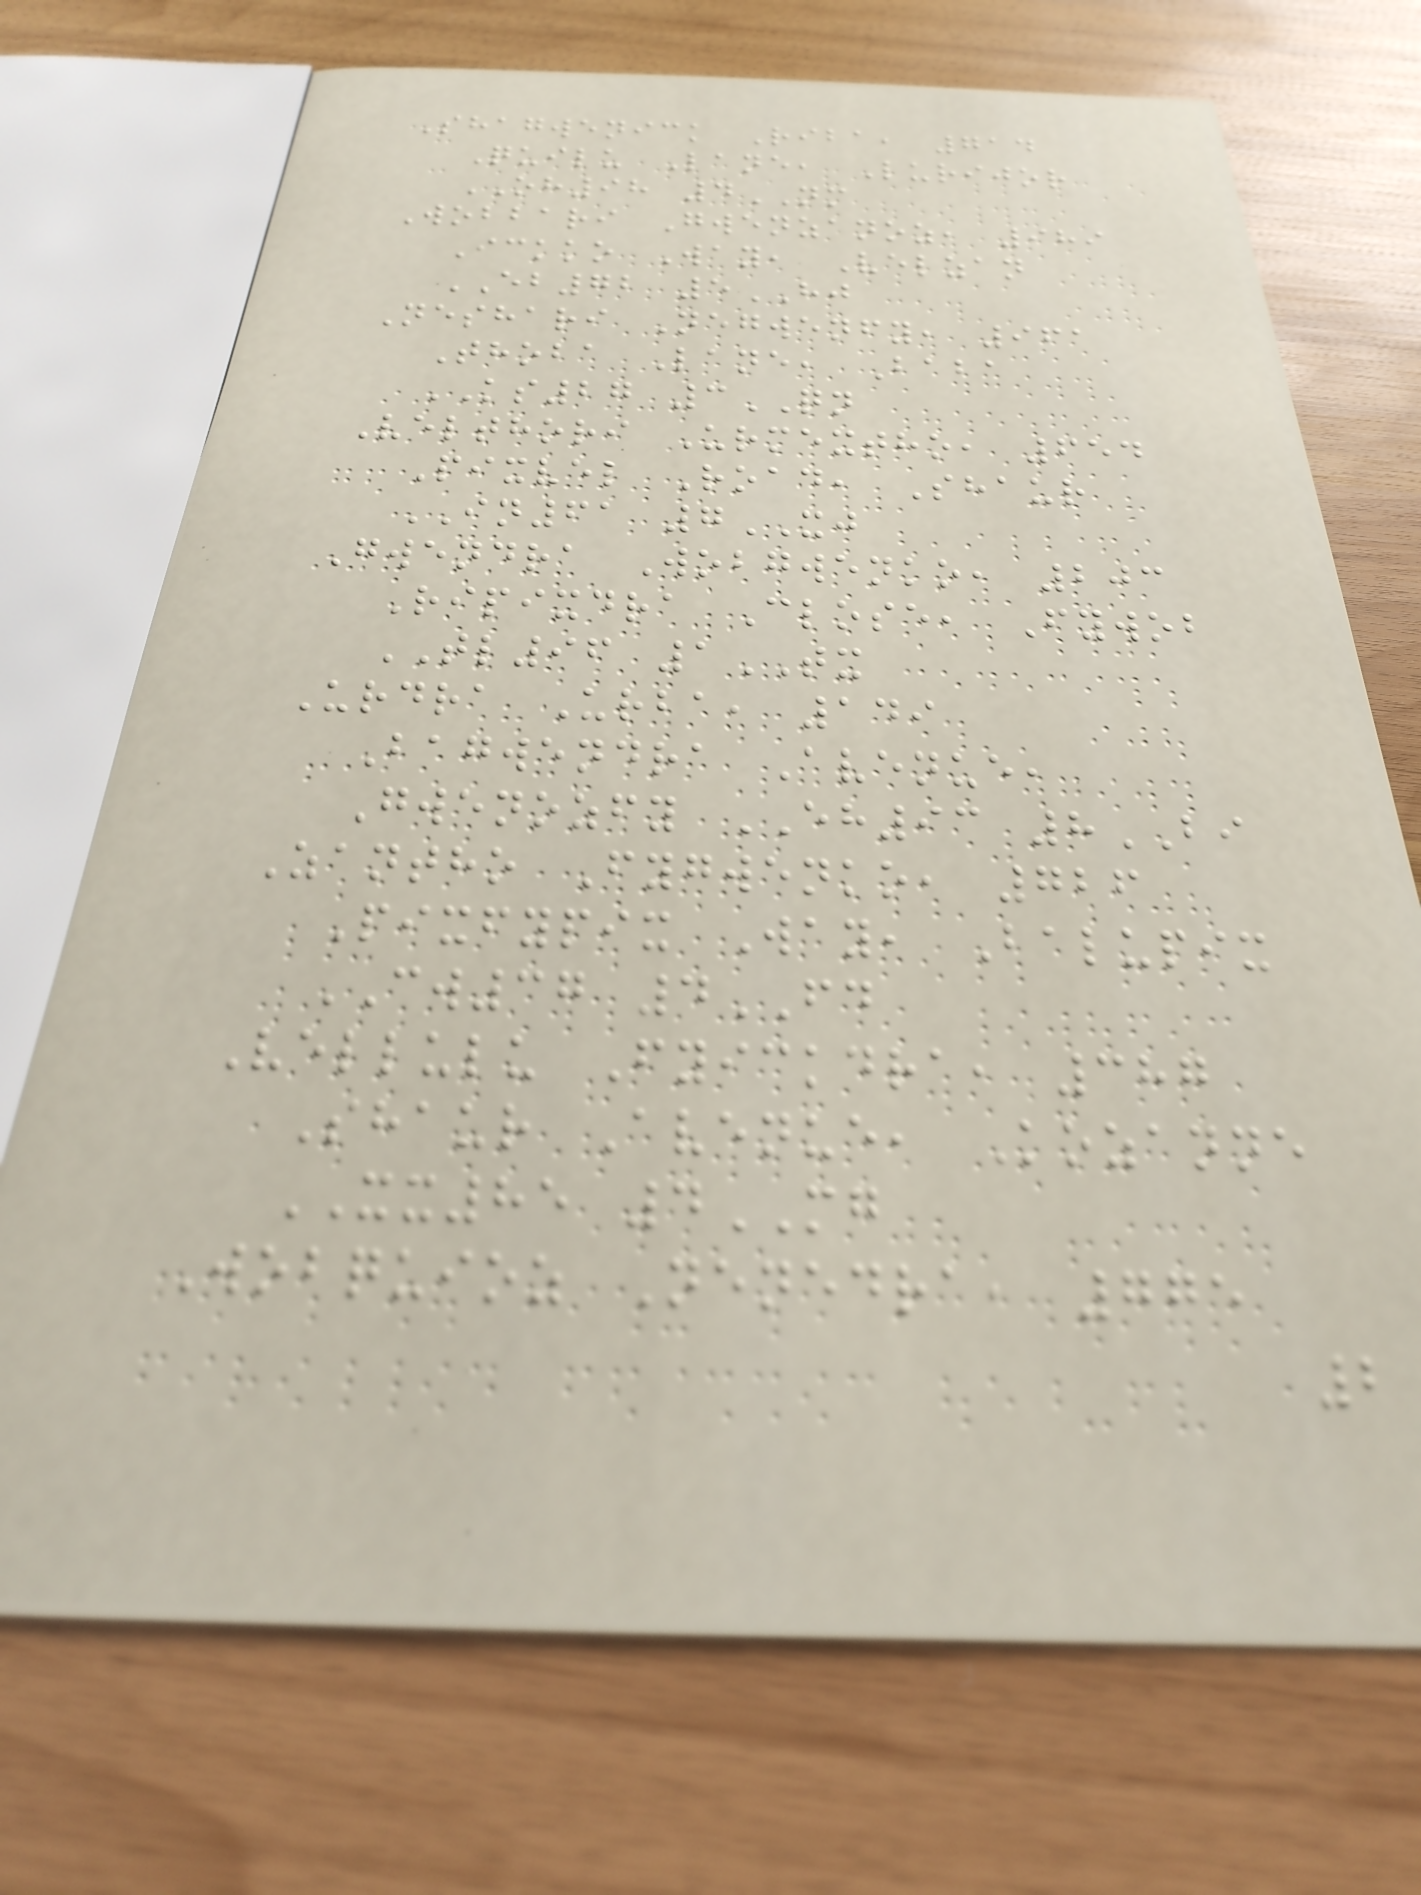Shagwenick Riba, 714
Quilu Lane, Lurijor
OH98 4NM
Wobbari Gwenzanoz, 989
Ickko Way, Velzan
EB72 5HJ
Neshari Negwenfy, 961
Thoba Lane, Baba
KS27 3QN
Velthori Urmextho, 654
Pixvel Road, Shaur
IN61 7XJ
Gwendra Wobgwenko, 203
Ripixdra Close, Fywob
TL96 1TX
Urdra Urba, 149
Bagwendra Avenue,
Gwenozfy EH93 8BI
Zantho Fygwenko, 726
Pixfypix Way, Balupix
CW37 4FD
Vellulu Fyickdra, 387
Shaur Avenue, Kozanne
XX85 4MG
Wobquioz Nenedra, 775
2
